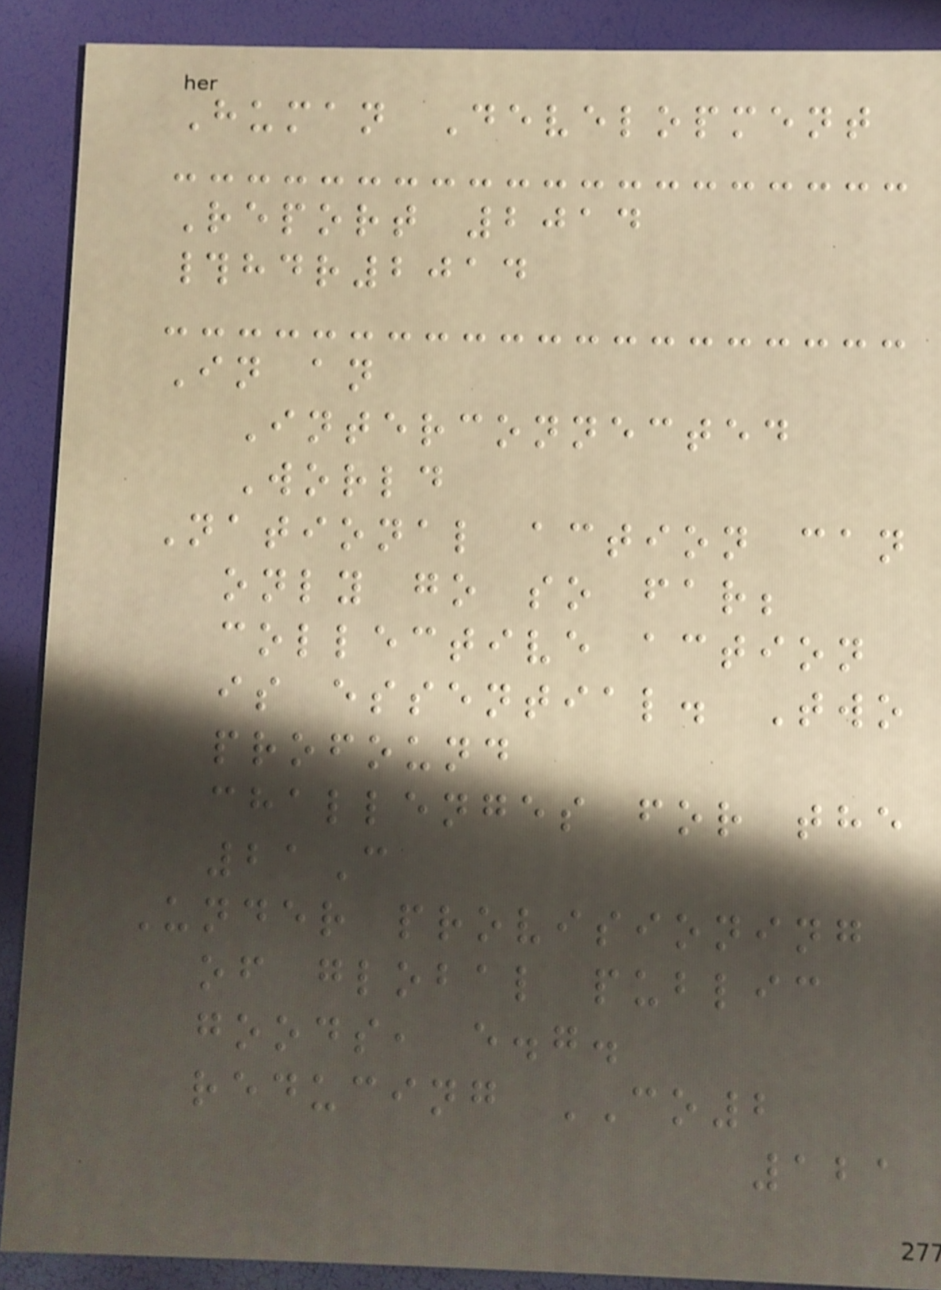Human Development
Report 2014
#hdr2014
In an
Interconnected
World
National action can
only go so far;
collective action
is essential. Two
profound
challenges for the
21C
Under provisioning
of global public
goods, e.g.
reducing CO2
121
